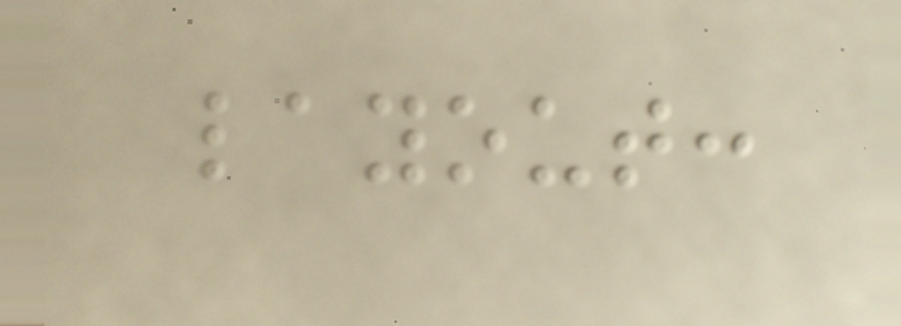layout:
